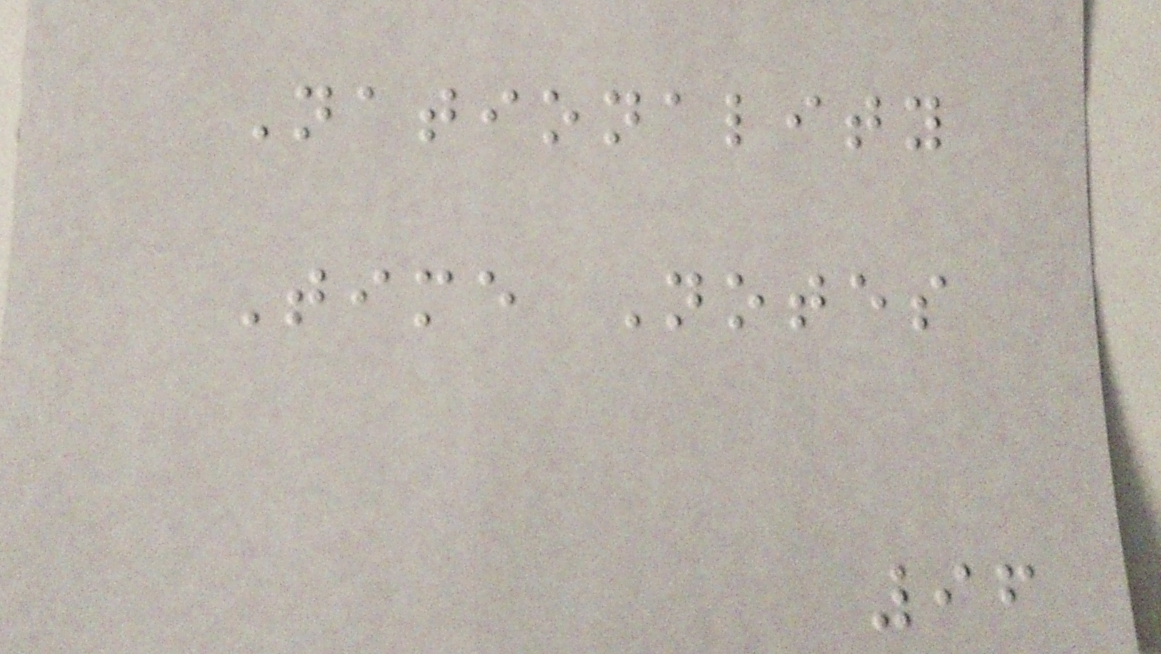Nationality
Time Notes
96
